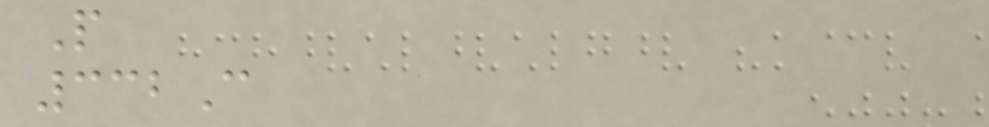P
332C
